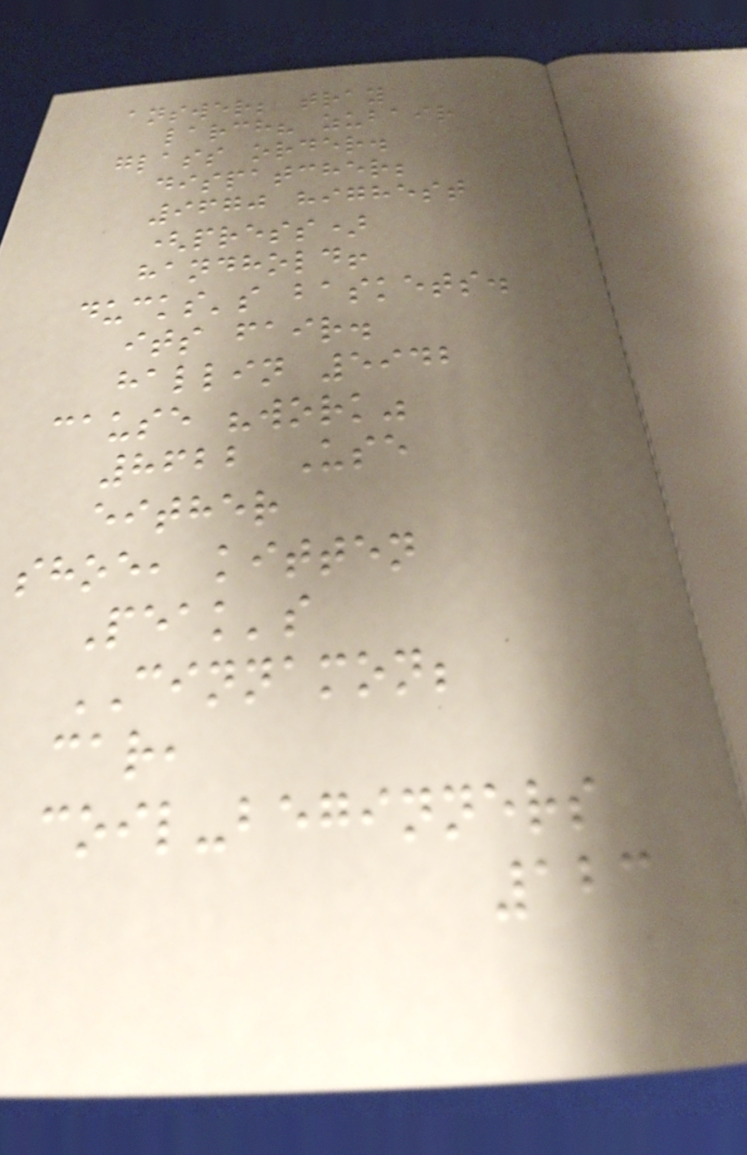answer; tray
larch? zubair
glass order.
dispatcher;
9670 highest
(press)
handhold!
ducks's baskets.
its fair.
hallin 5942
cause "work"
8622 Use
either
shoe, kitten
Peak's
CINNAMON;
car,
coil-beginners
123
